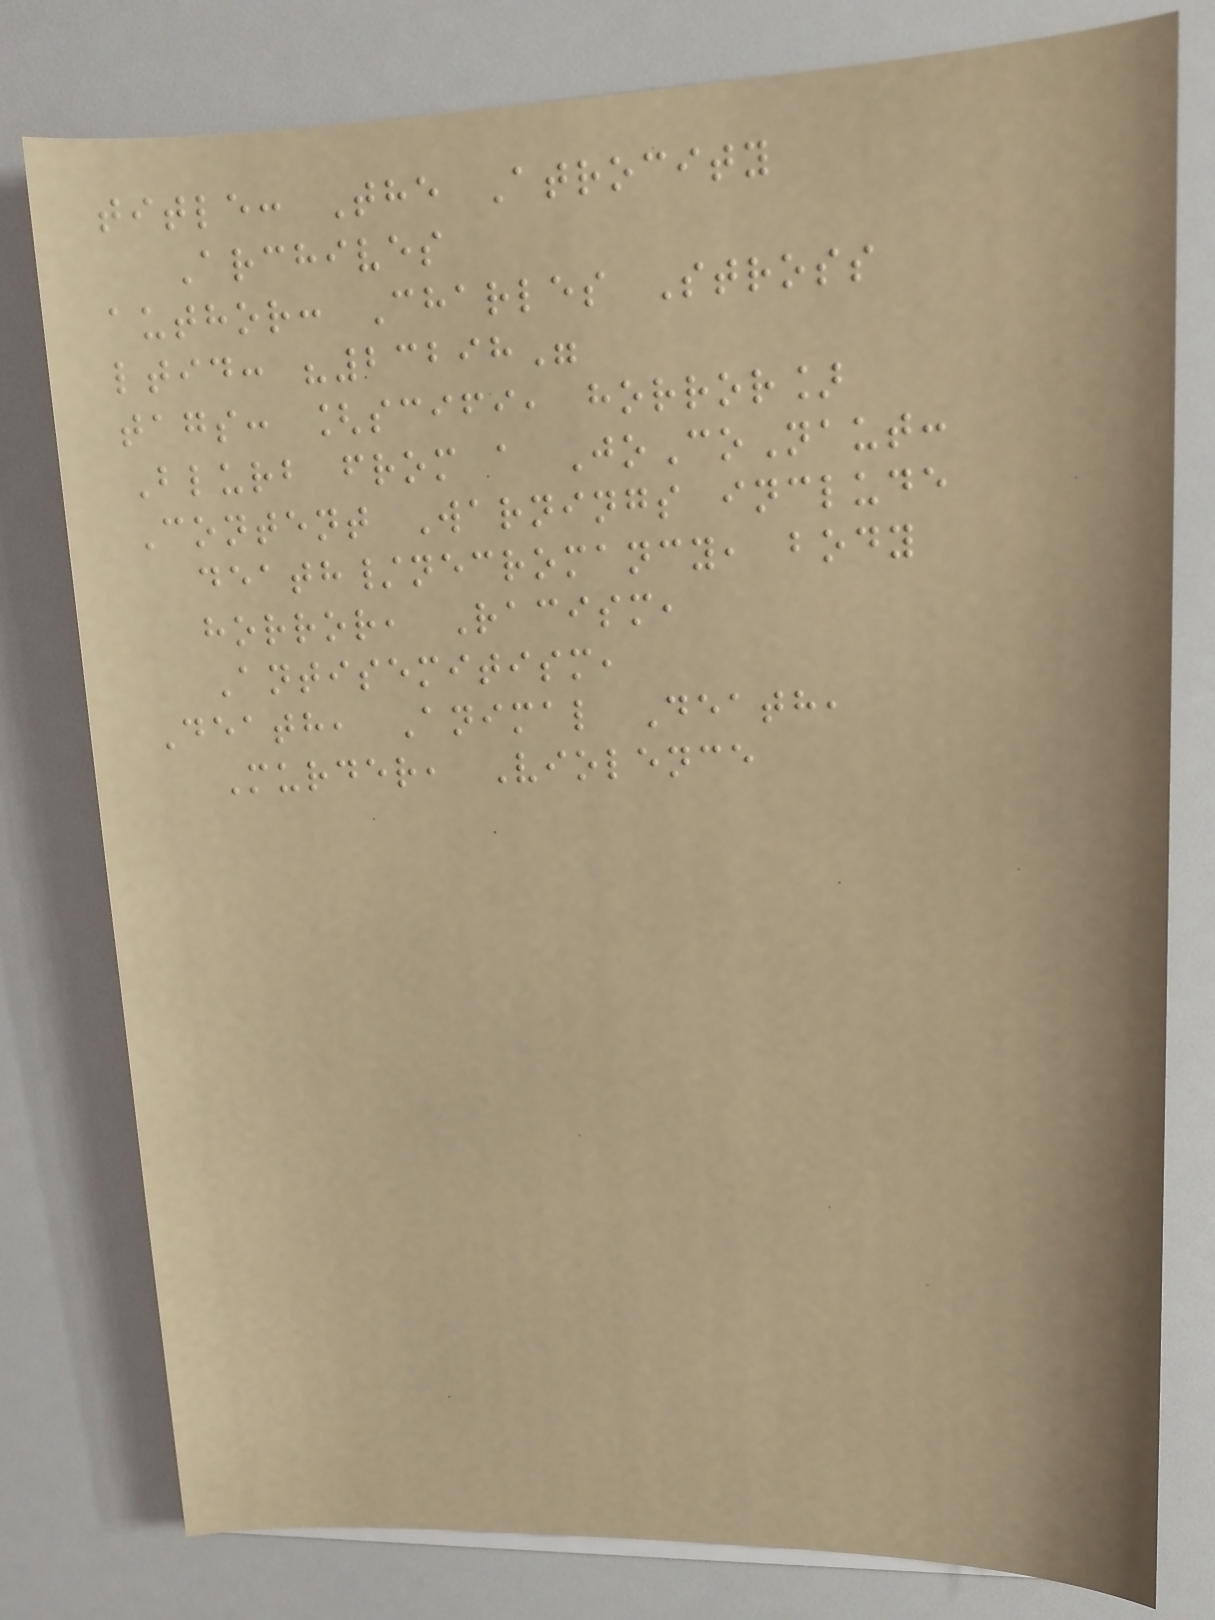title: The Atrocity
Archives
author: Charles Stross
ltid: "23298"
tags: [scifi, horror]
Blurb from a JoCoNaut:
Content Warnings include
death/necromancy, body
horror, Racism,
Antisemitism,
Death, Animal Death,
Murder, Violence
